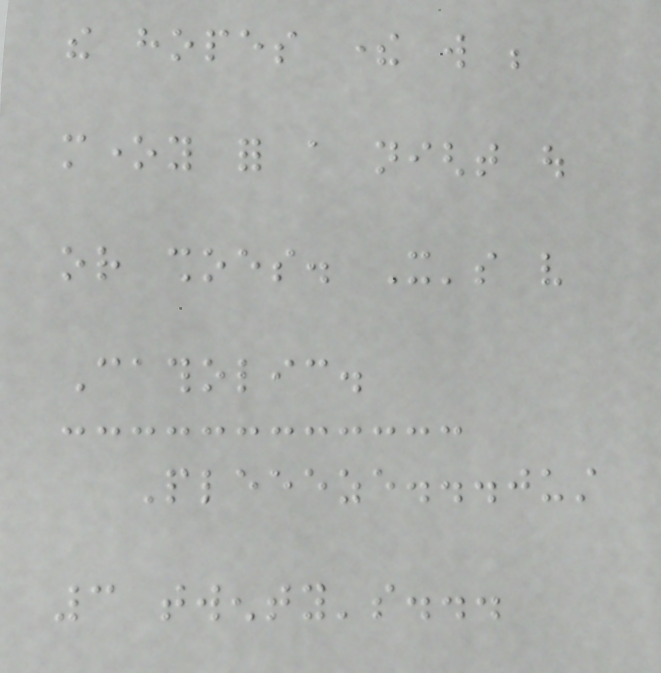the hopes there will be
money for a night out
or shoes. It's very
Catholic.
Pleeeze...just
3 twenty's...
